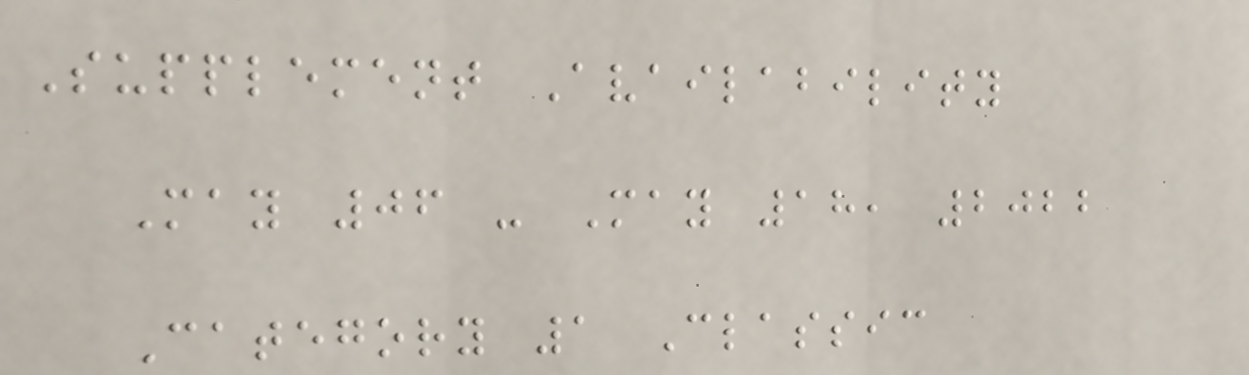Supplement Availability
May 06 - May 18, 2022
Category 1 Classic
